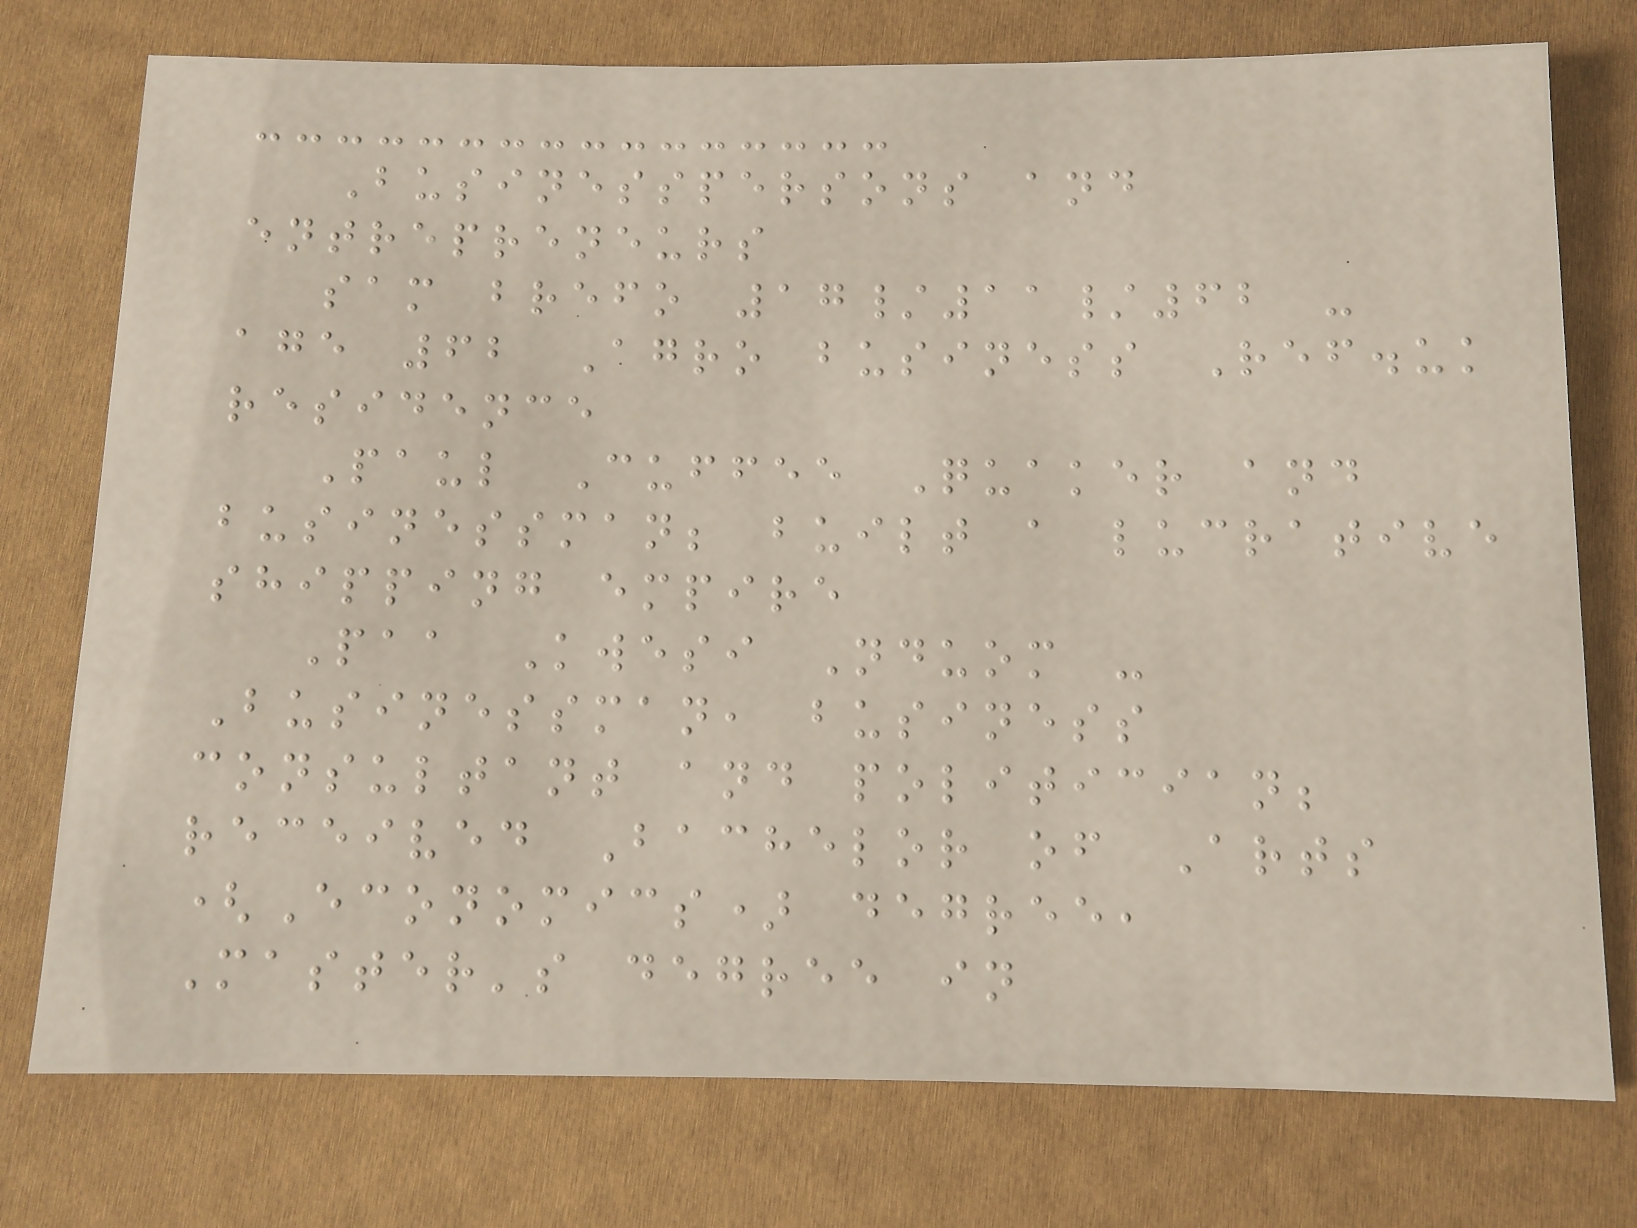Businesspersons and
entrepreneurs
sam brefo 17/11/62 -
age 62 Agro business Ref.uk
residence
Paul Cuffee Quaker and
businessman; built a lucrative
shipping empire
Paa Kwesi Nduom -
Businessman, business
consultant and politician;
received Bachelor of Arts
(Economics) degree,
Master's degree in
